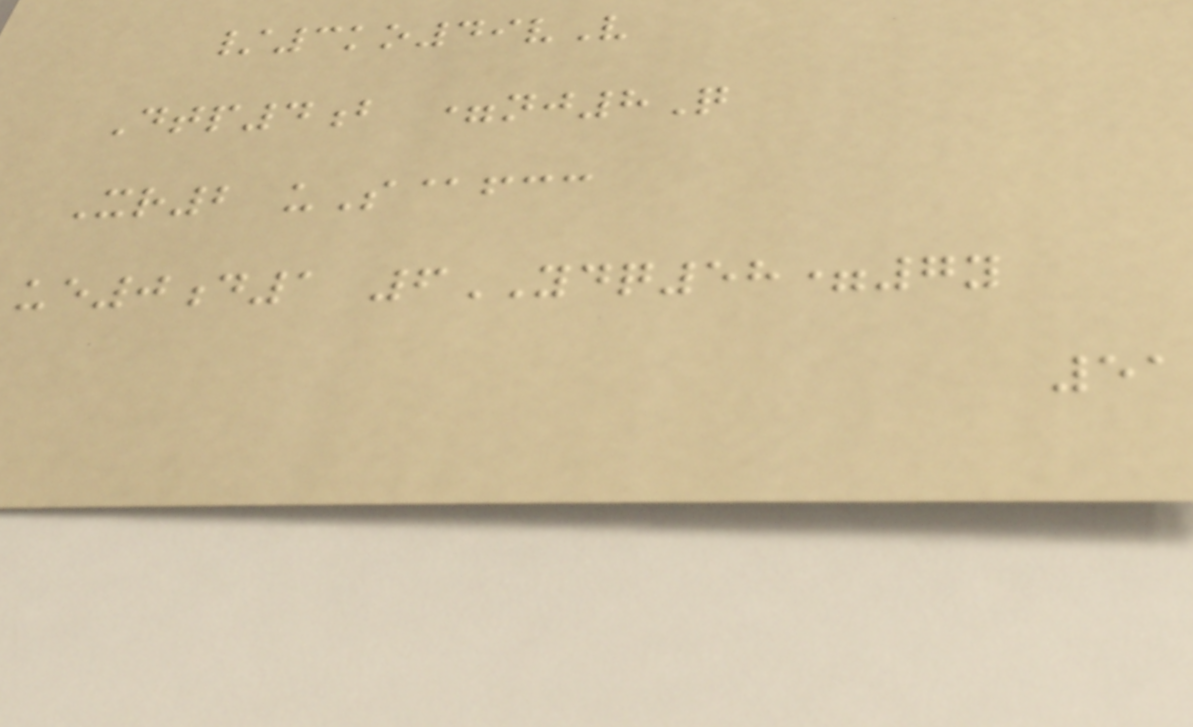/3ko49vV
Dtp4b =nj8Q
Xr2 uS@fcc
ue0d1 6YDQ58=7y
51
